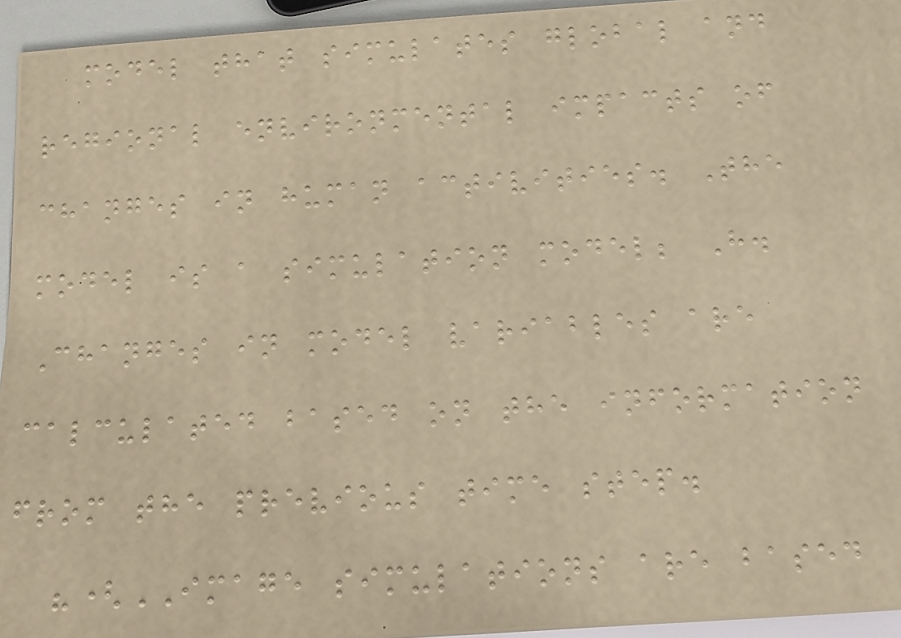model that simulates global and
regional environmental impacts of
changes in human activities. The
model is a simulation model; H.
Changes in model variables are
calculated based on the information
from the previous time step.
"(IMAGE simulations are based
